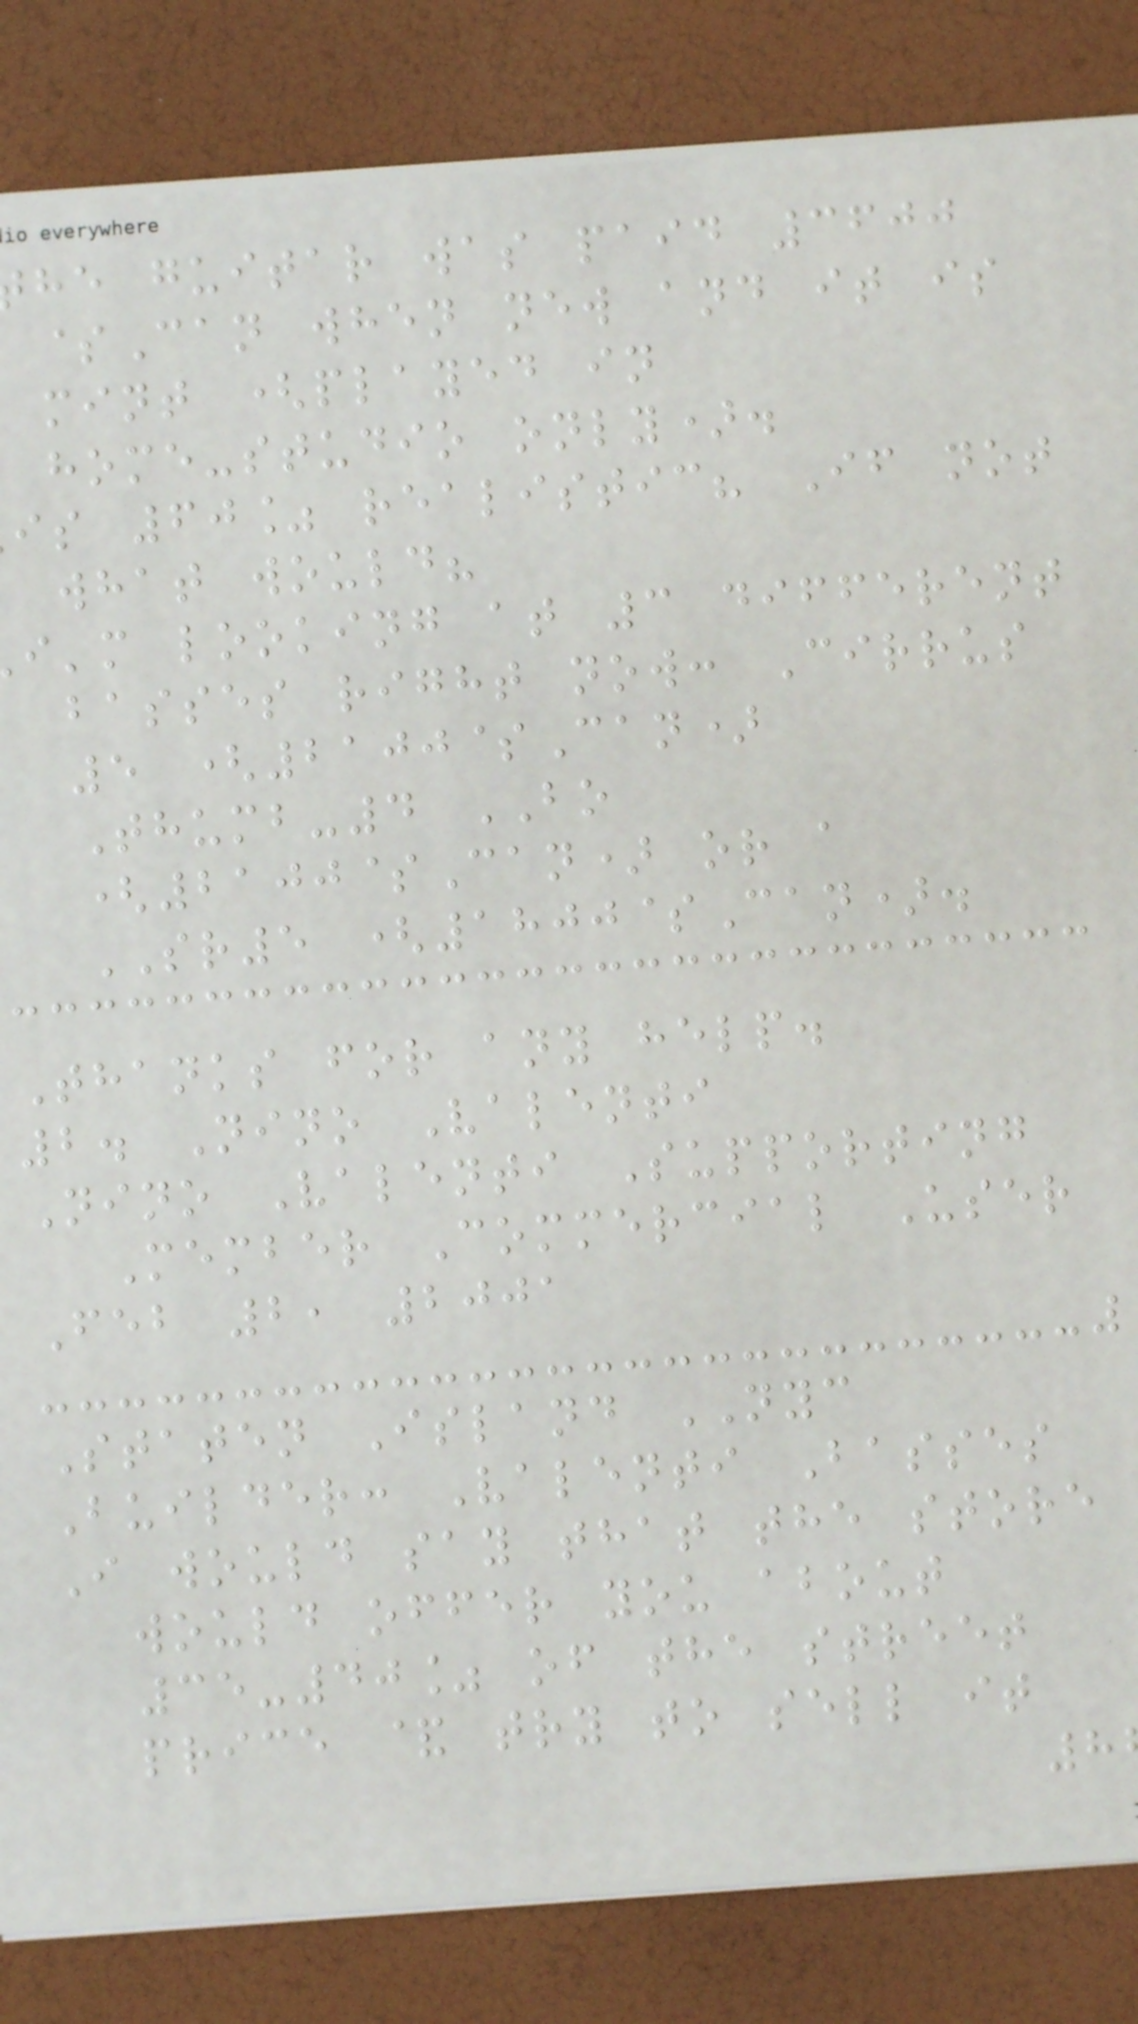he guitar was paid 3600
$Can when new and it is
mint (played in
home-studio only).
is 60% realistic? If not
what would?
i'm looking at 3 different
basses right now: Cirrus
5 (2100$Can)
Thumb-4 BO
(2100$Can) or a
SR5 (1800$Can).
Thanks for any help.
2. Nino Valenti
Nino Valenti Supporting
Member Commercial User
Feb 2, 2001
Staten Island NYC
Builder: Valenti Basses
I would say that the store
would offer you about
35-40% of the street
price & try to sell it
